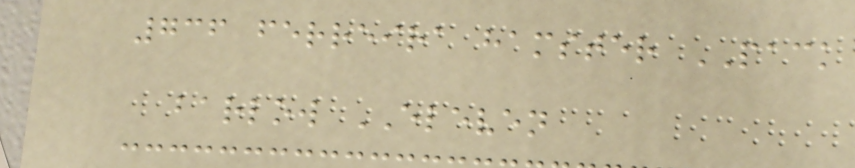736 ferreira hamster PACK
barlow ELEVEN
